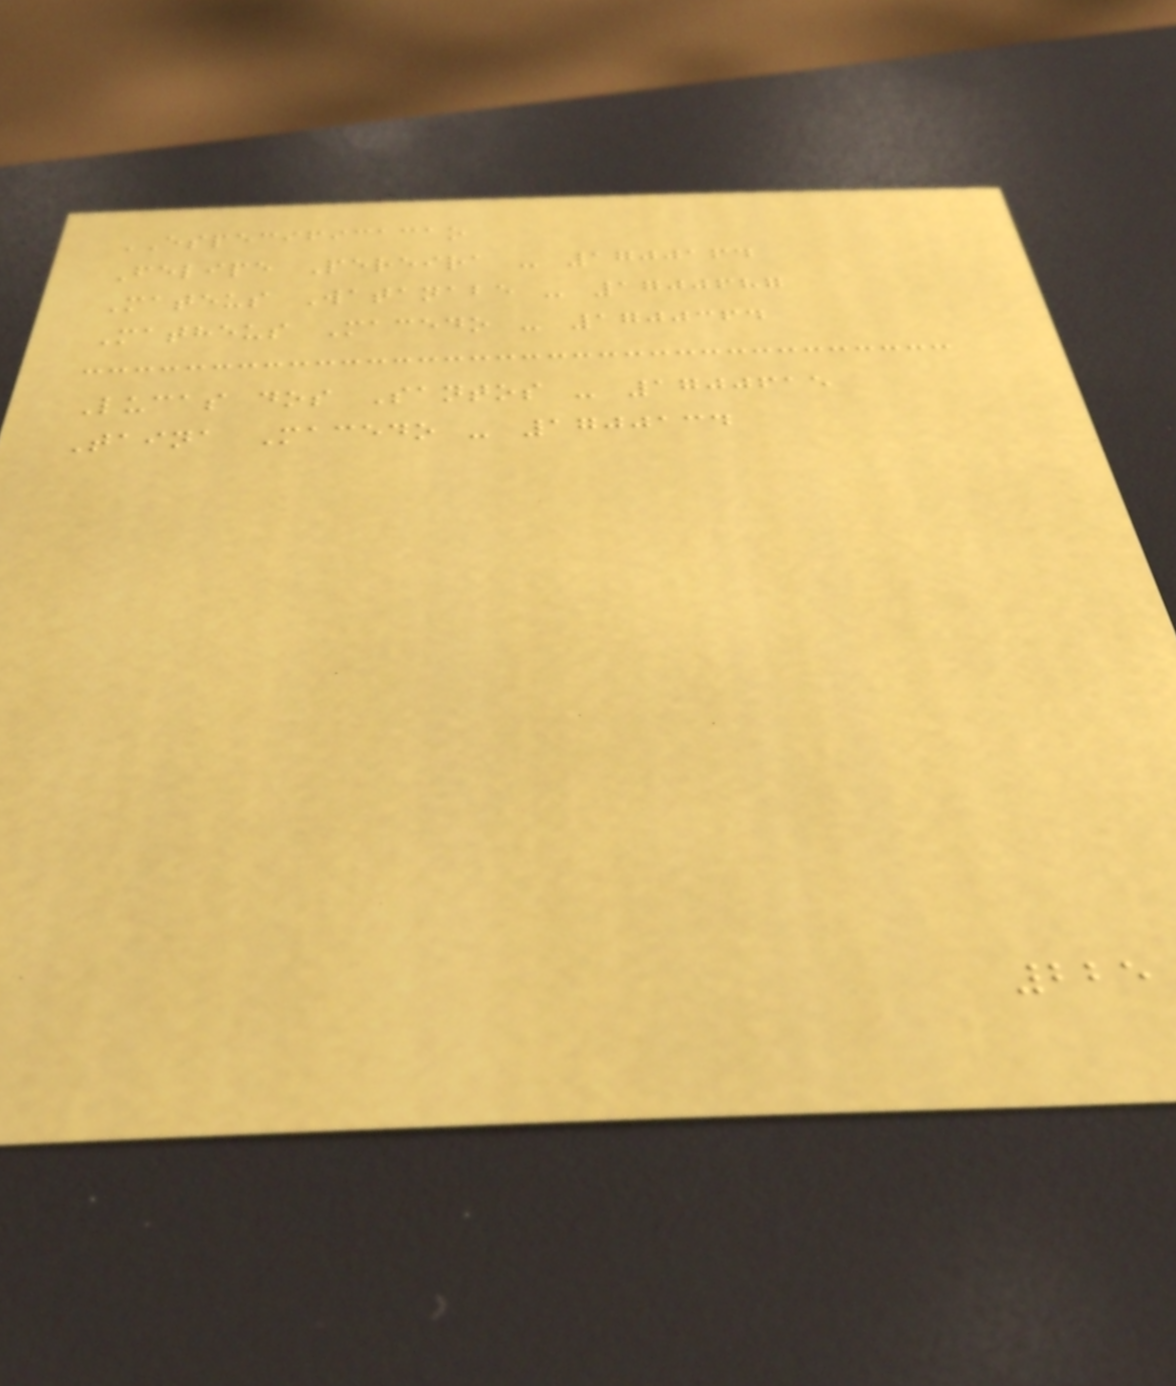ESPECIFICACAO
Felipe Pereira - 1700164
Mateus Watanabe - 1700687
Matheus Macedo - 1700364
Lucas dos Santos - 1700615
Taina Macedo - 1700134
225
